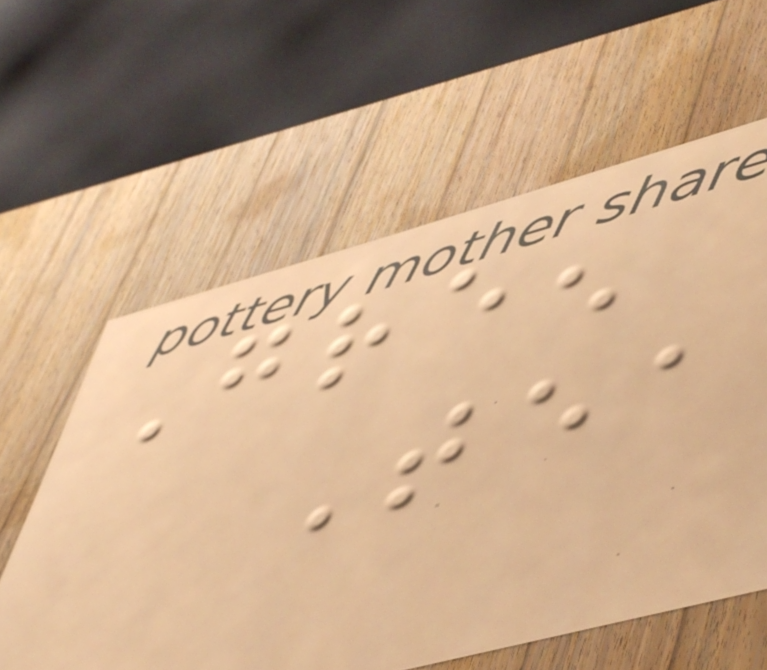Green
Tea
